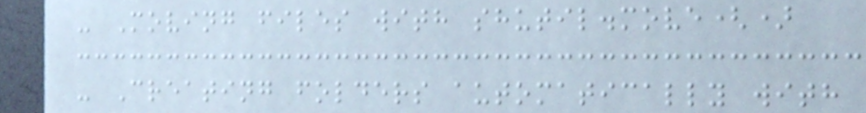- Moving files with shutil.move()
- Creating folders automatically with
